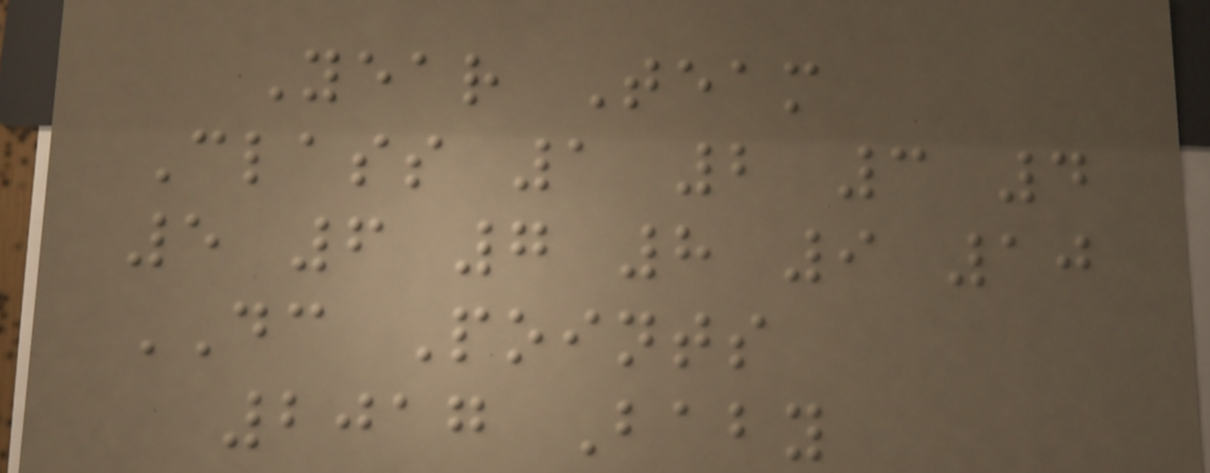Year Team
Class 1 2 3 4
5 6 7 8 9 10
DC Points
2017 Baby
